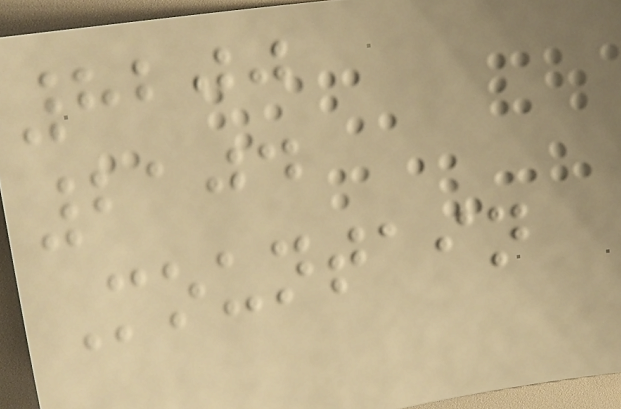8200
2104
Mountain
